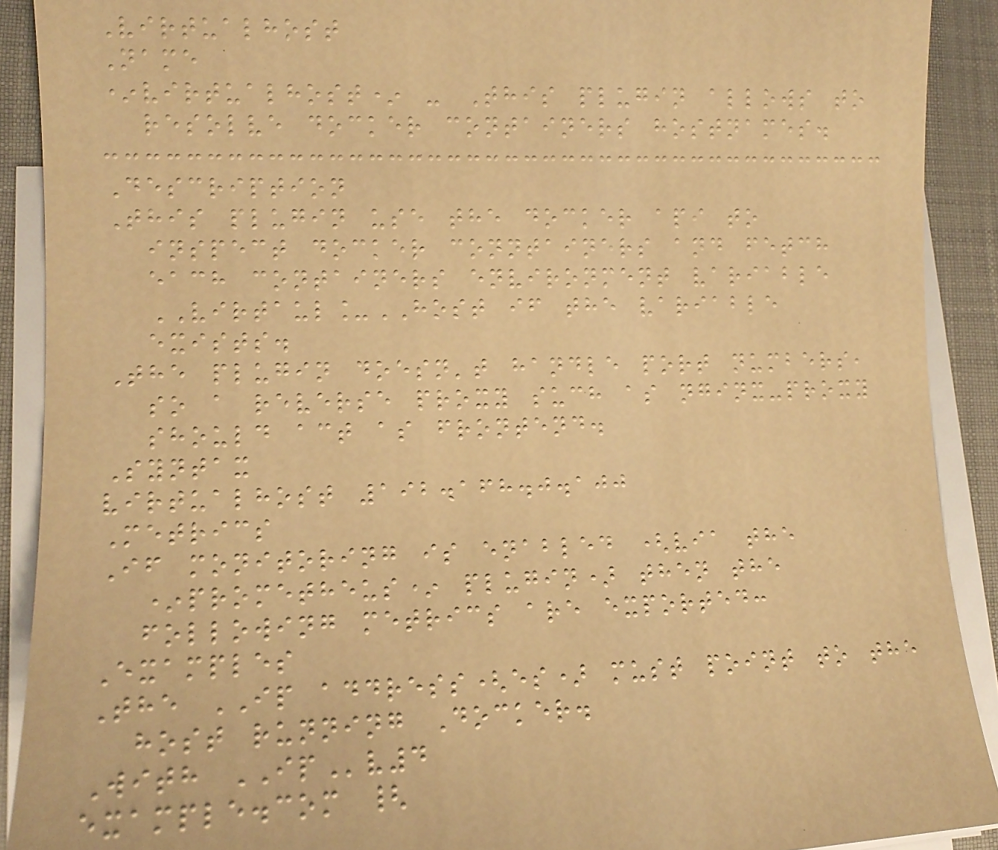Virtualhost
Name
*virtualhost* - This plugin allows to
resolve docker containers hostnames.
Description
This plugin use the docker api to
inspect docker conntainers and fetch
each containers environment variable
VIRTAUL_HOST if the variable
exists.
The plugin doesn't handle port numbers,
so a reverse proxy such as nginx-proxy
should act as frontend.
Syntax
virtualhost 192.168.0.100
Metrics
If monitoring is enabled (via the
*prometheus* plugin) then the
following metrics are exported:
Examples
The IP address(es) must point to the
host running Docker.
With IPv4
example.com {
